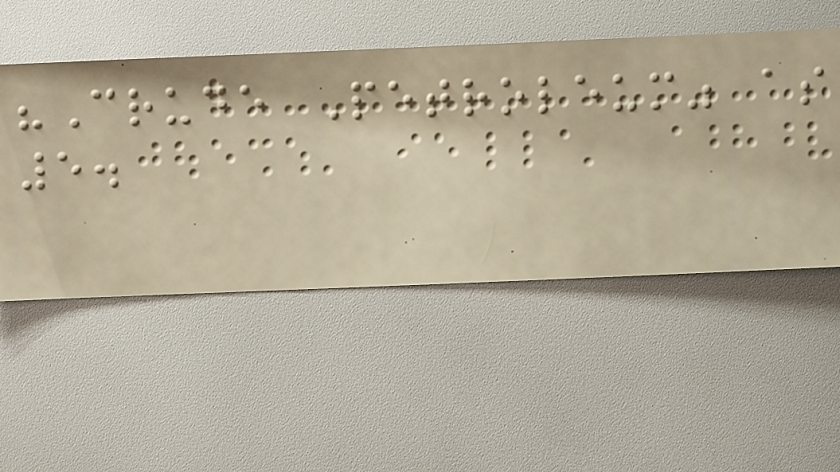"Crude Petroleum" as
5.
